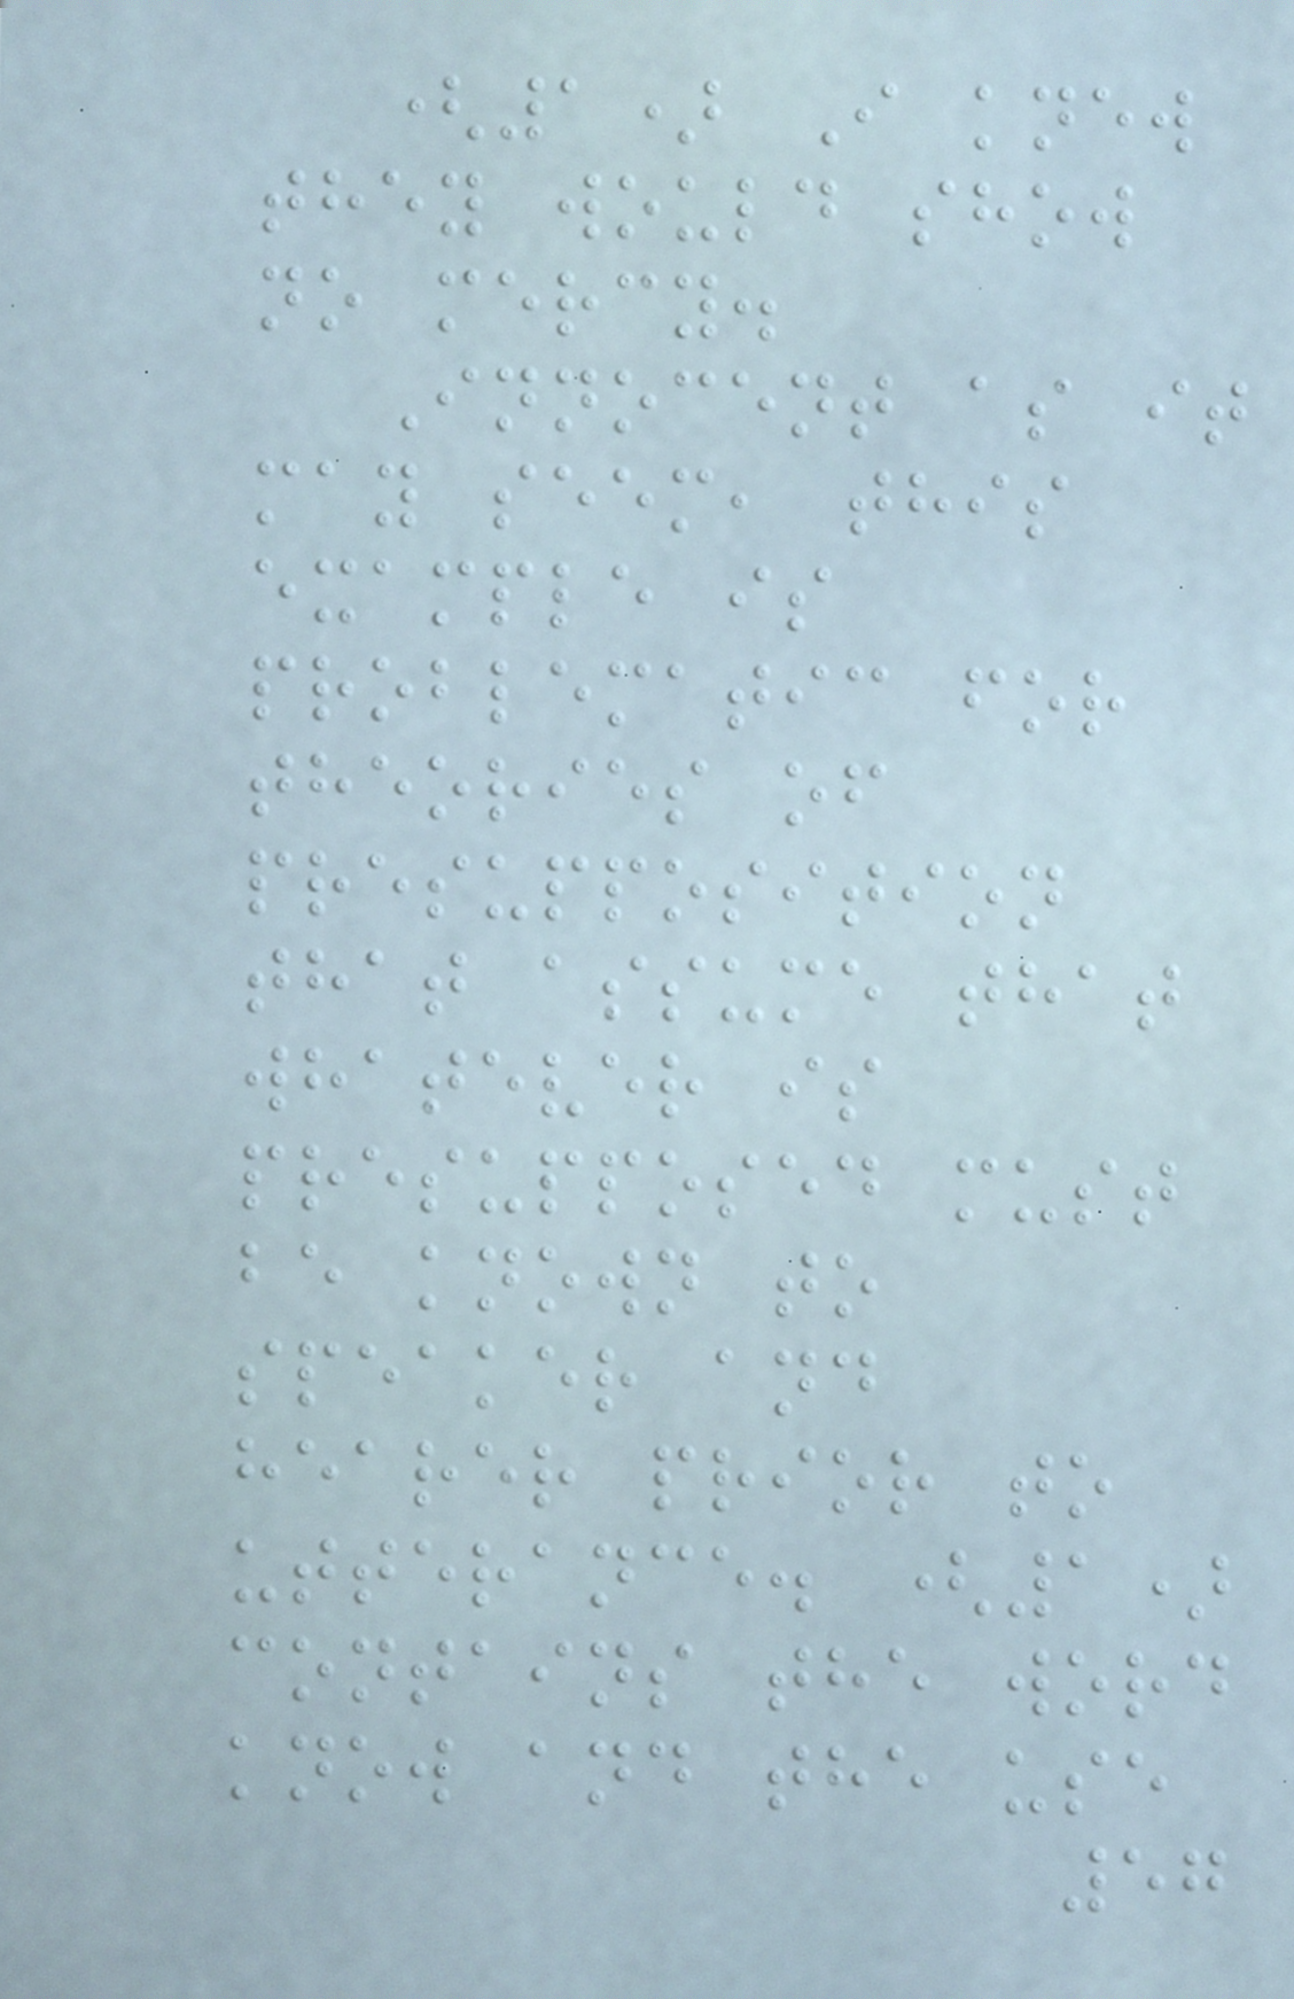(1) I knew
they would show
no mercy.
Innocent as it
may seem, this
example is
problematic for
theories of
presupposition
that assume that
whatever is
presupposed must
be known to
speaker and
hearer prior to
utterance. (1)
contains the word
know and the use
57
